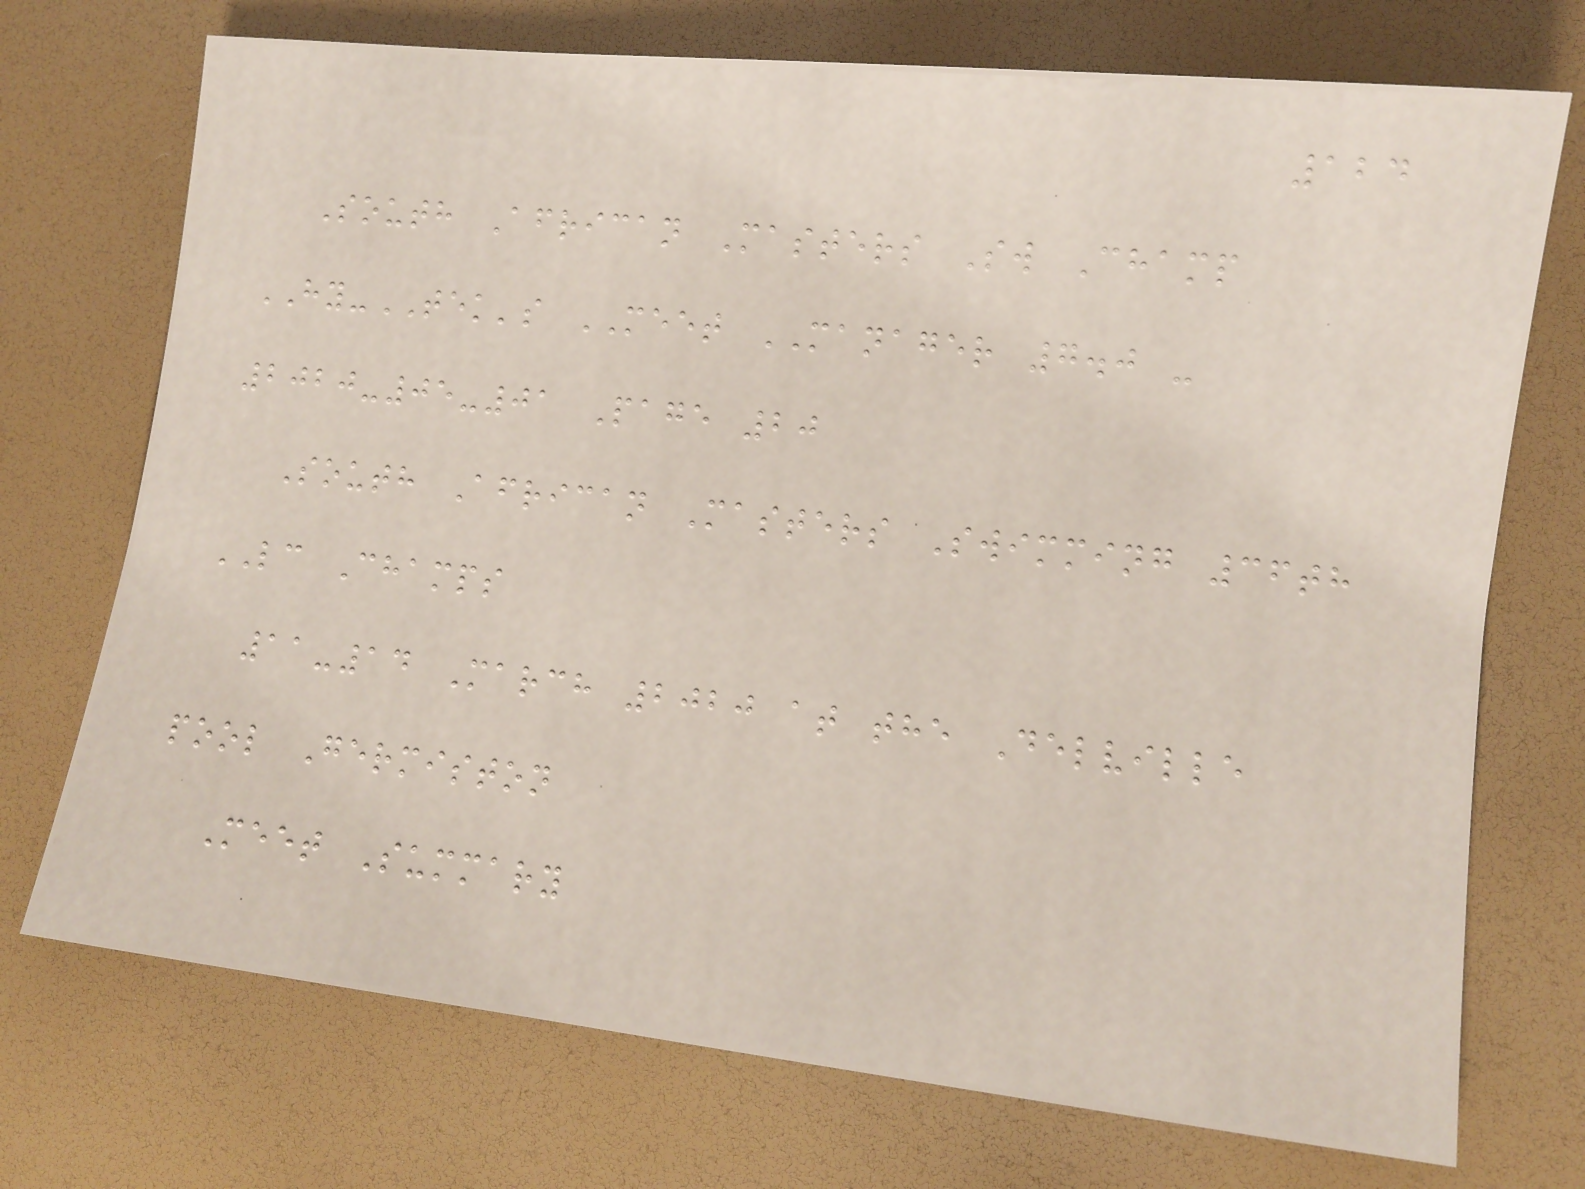124
South African Masters Sw Champ
HY-TEK's MEET MANAGER 7.0 -
2020-05-01 Page 20
South African Masters Swimming 36th
LC Champs
11-14 March 2020 at the Delville
pool Germiston
Meet Summary
